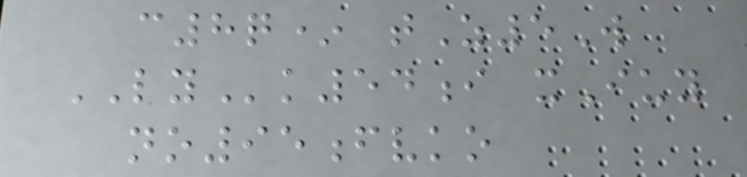c8q* tZ5W
LYk54i xIuy
no95fvko
